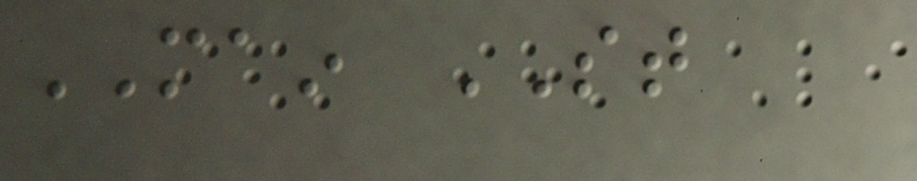MAIN ST
